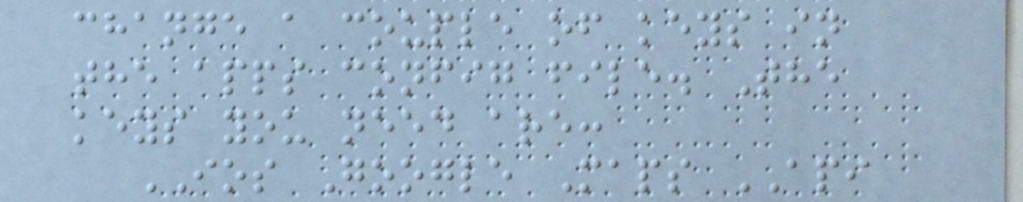change a couple of keys in
the apps config file. The
keys you need are:
IOS Google Maps API
